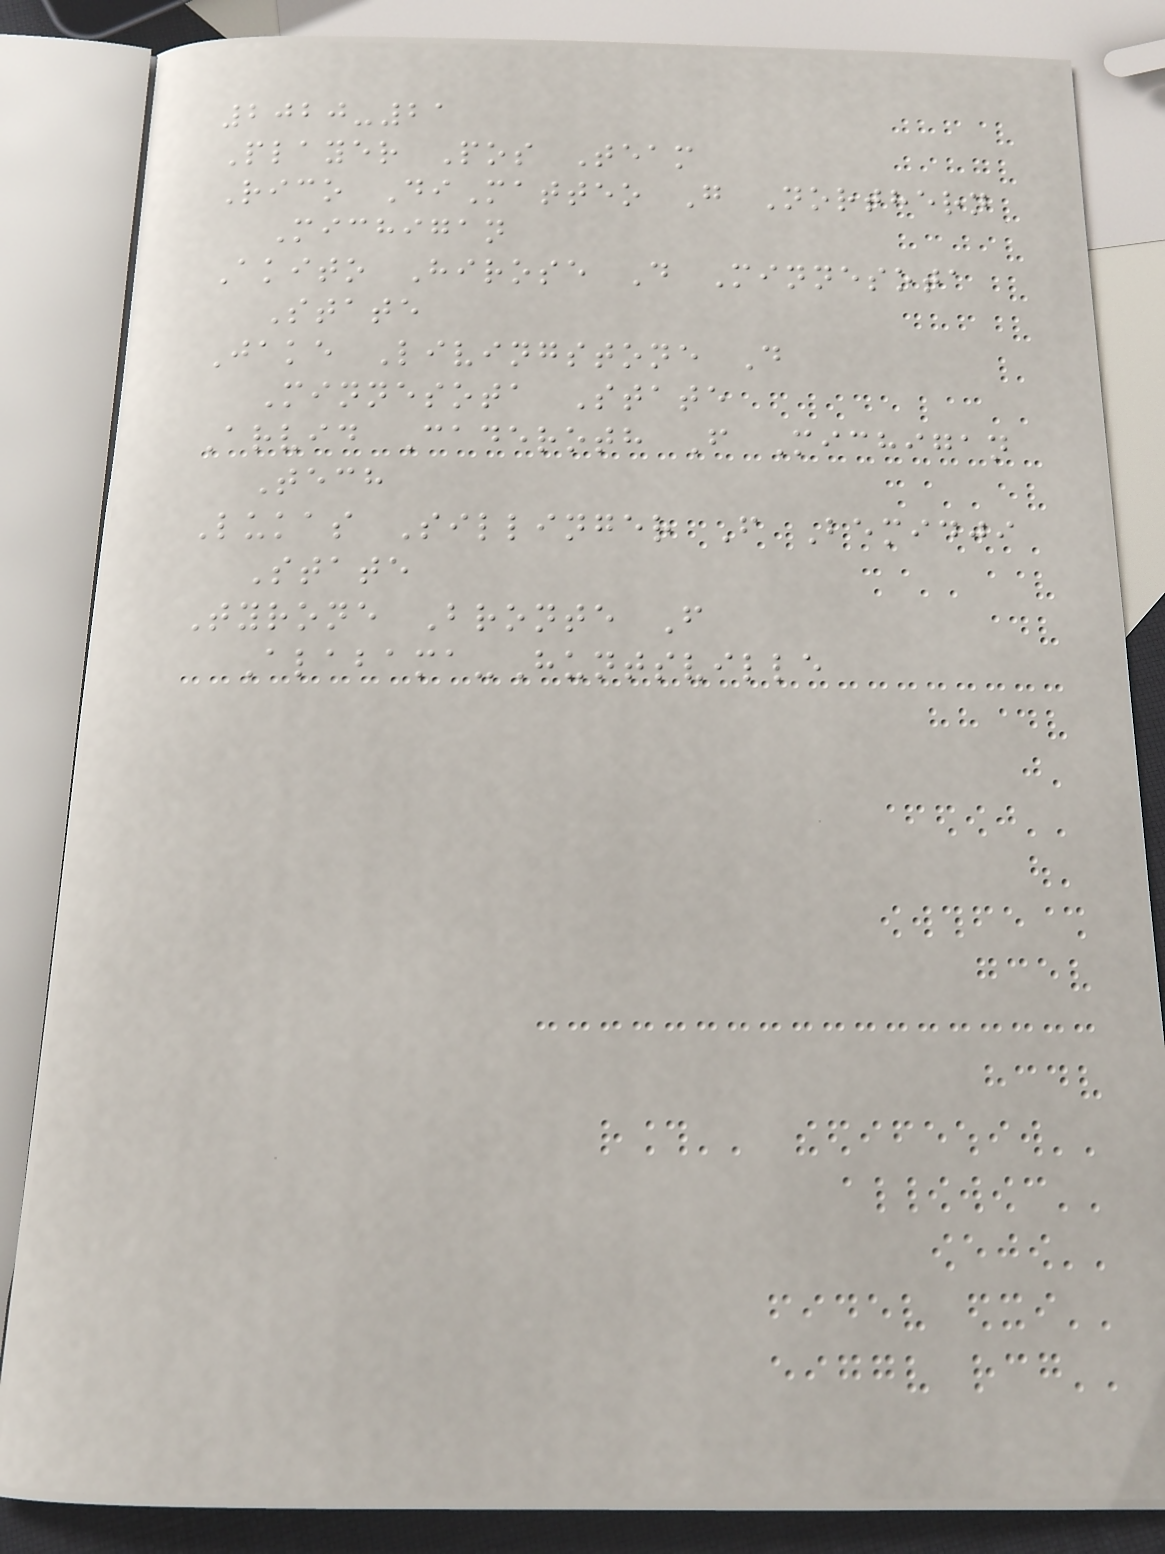2020-21
Player Pos Team
Rico DiMatteo G Northern
Michigan
Akito Hirose D Minnesota
State
Jake Livingstone D
Minnesota State
Arvid Caderoth F Michigan
Tech
Lukas Sillinger F Bemidji
State
Tyrone Bronte F
Alabama-Huntsville
